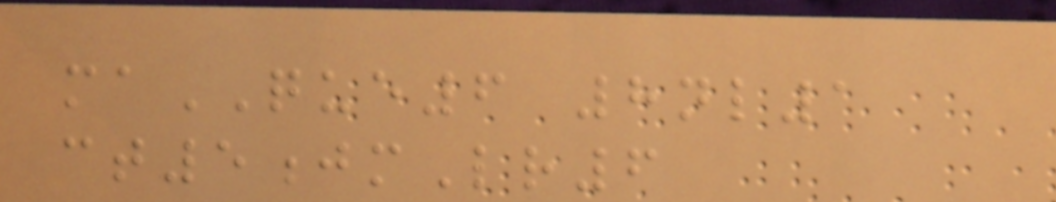maQUE6 8nl1
ct5jmLr6
